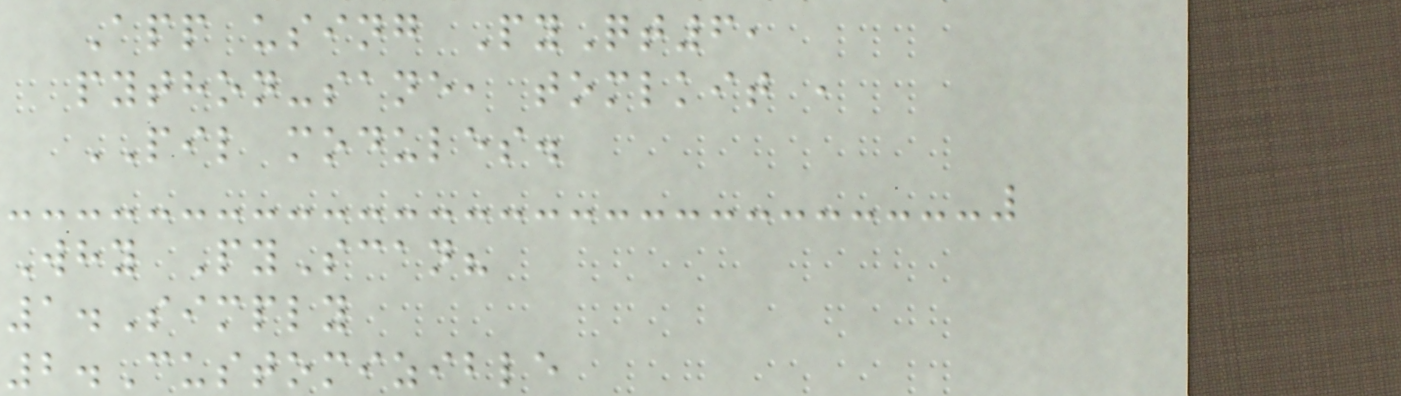App using PyQt6,
python-sane, tomlkit ,
PIL modules.
Why PyScan?
1.Simply
2.Customizible
